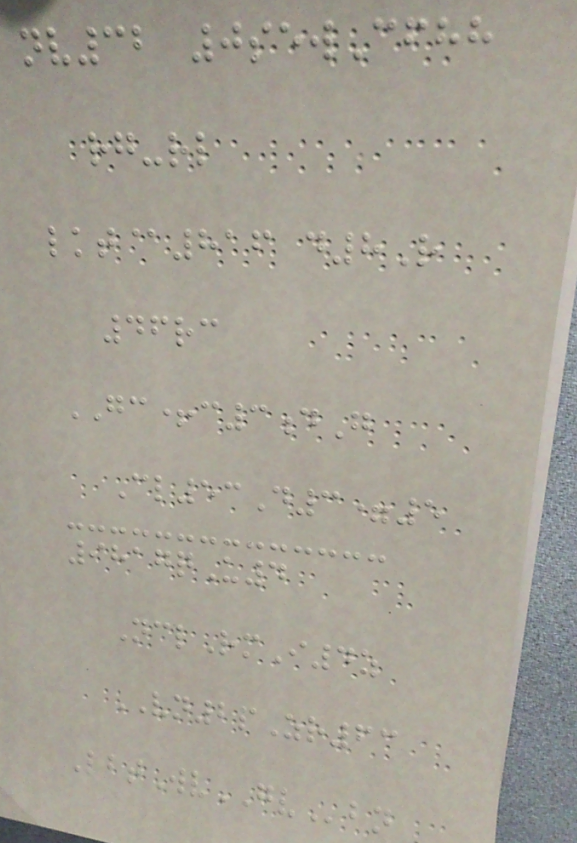nv32 0sewCfhh
rg-rl
lkt@816 d8R
46rc
GC+c3dG
Cl53D3=5
9817qU4
NclRmI4z
VN2pZr63
LbtWvGVbn
